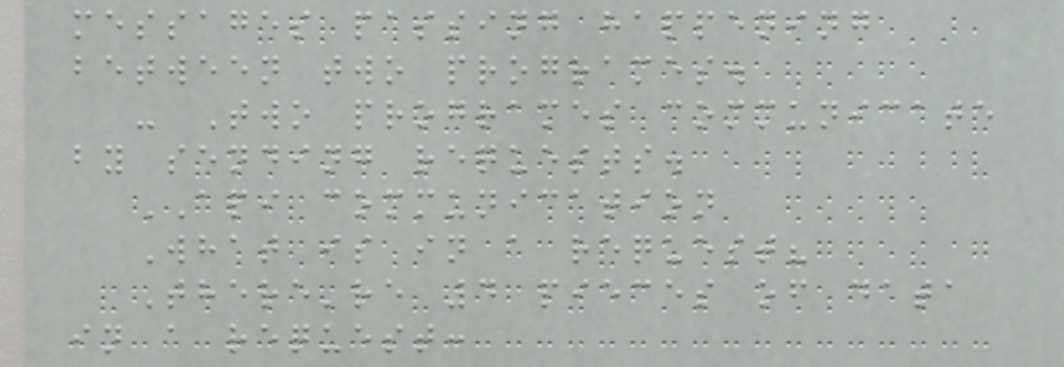messages passing happening
between two programes.
- Two programes communicate
by sending requests.
API communication
What is in a request?
There're 4 pieces of data
in a request:
